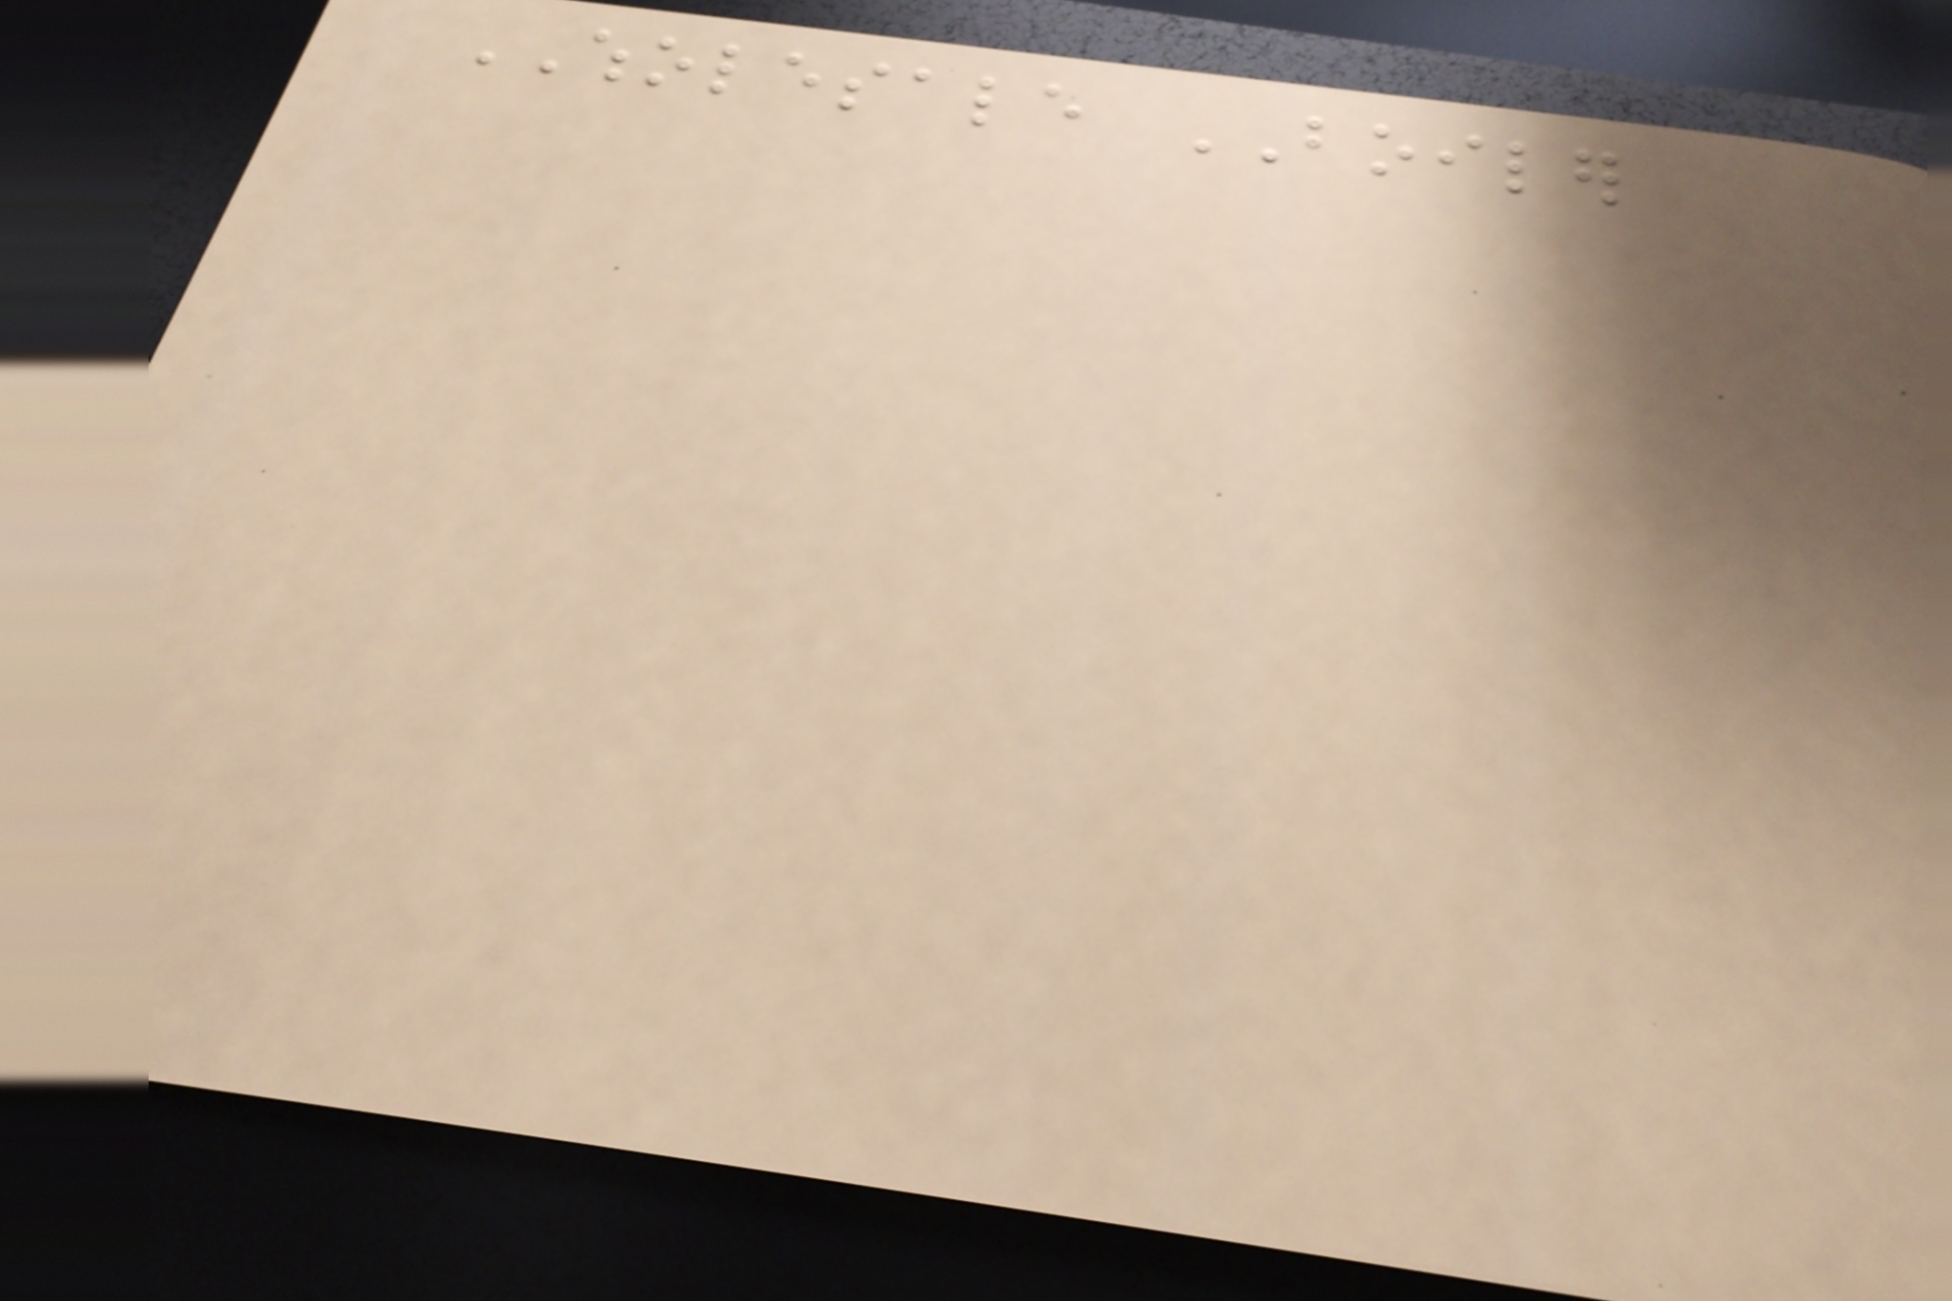WHOLESALE BOILER
